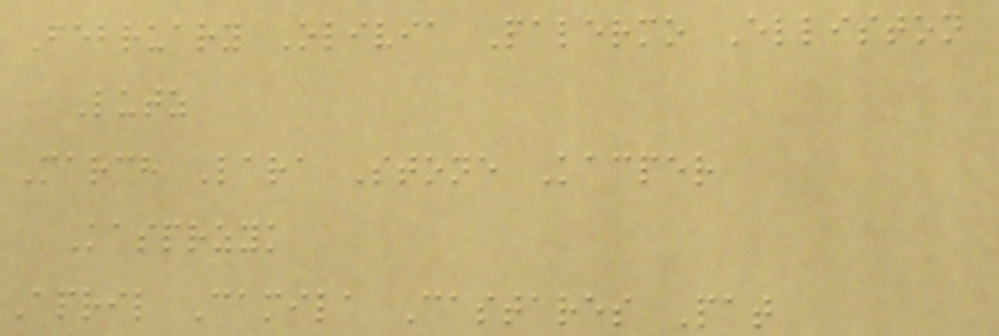February Olivia Palermo Elliston
Lutz
March Lara Stone Kacper
Kasprzyk
April Camila Castares Pat
